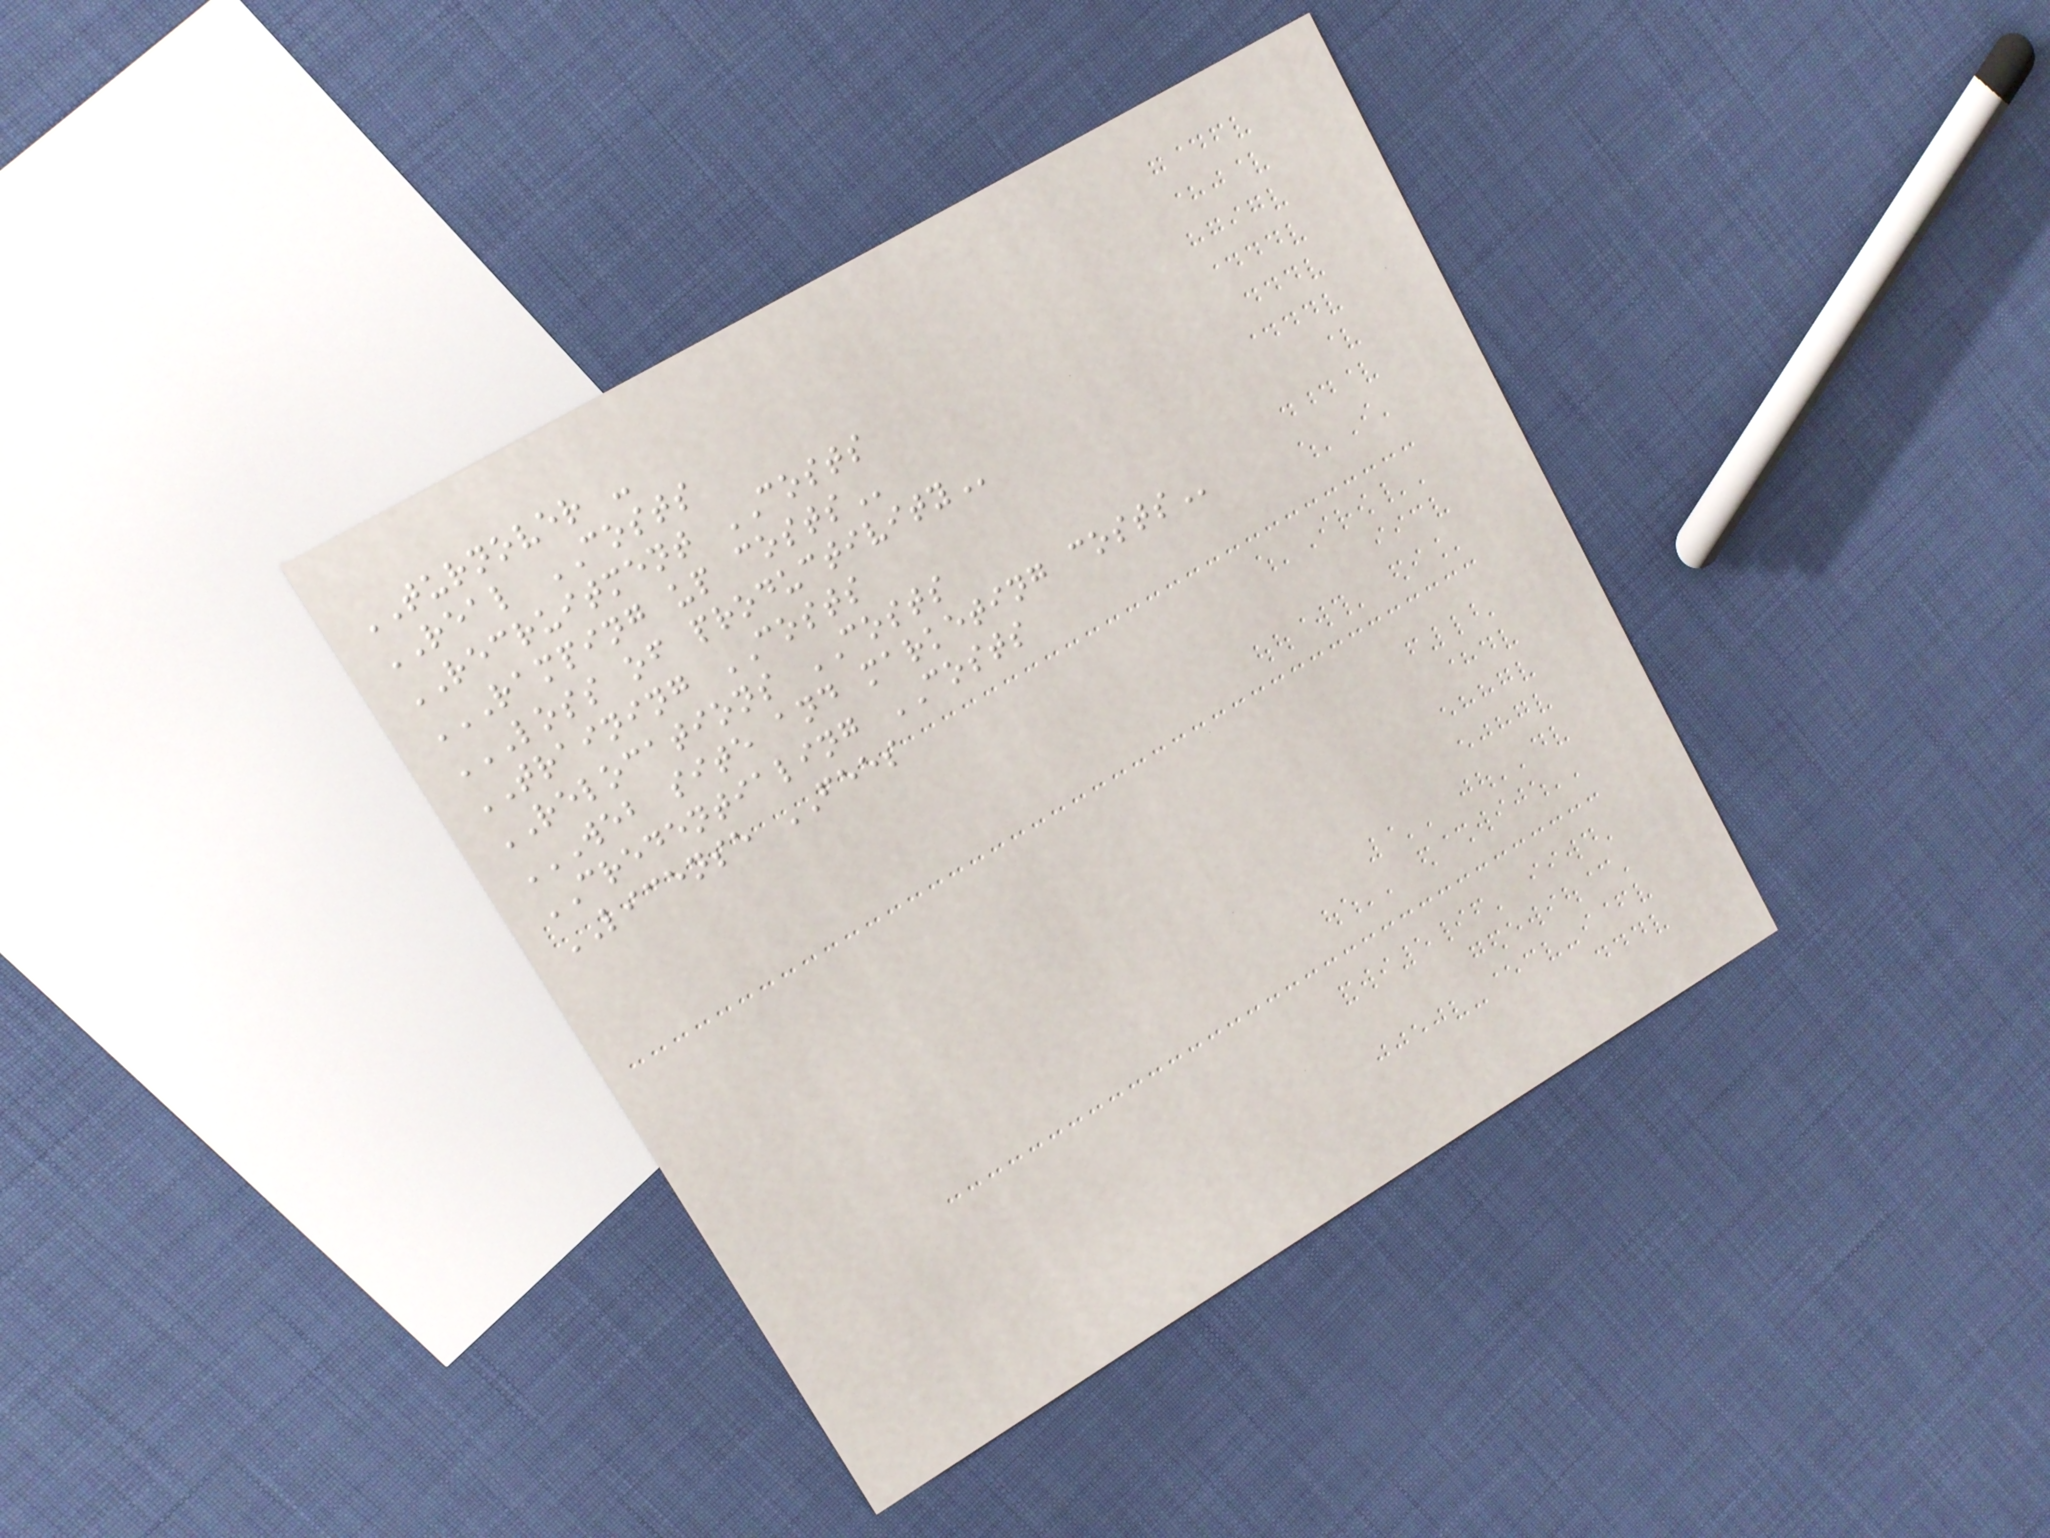TURNOVER -
REAL COSTS
RECRUITMENT COSTS
RAMPING UP COSTS
LOSS OF PRODUCTIVITY
TRAINING COSTS
RELOCATIONS COSTS
WEB SITE AND MARKETING COSTS
CREDENTIALING COSTS
LICENSE FEES
